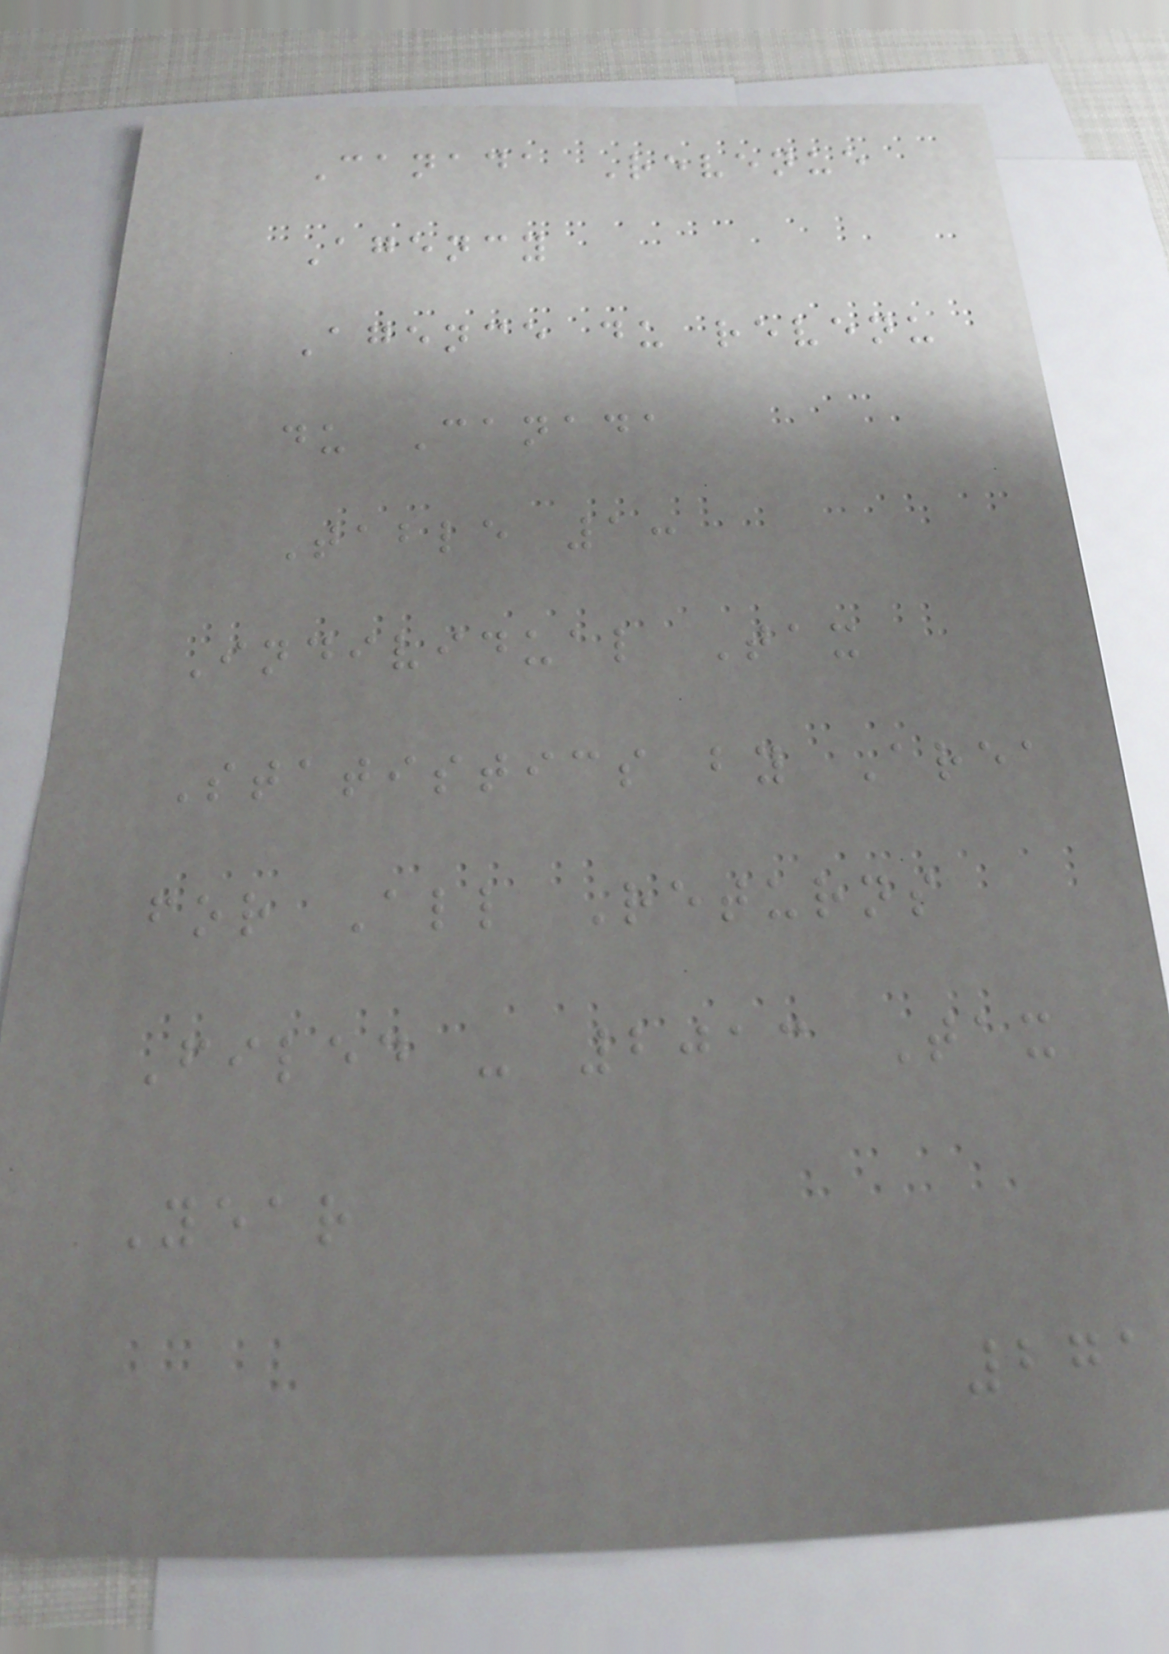Canada Revenue
Agency
Agence du revenu
du Canada
Table 1:
Individual Tax
Statistics by Area
for All Returns
Filed - 2013 Tax
Year
271
